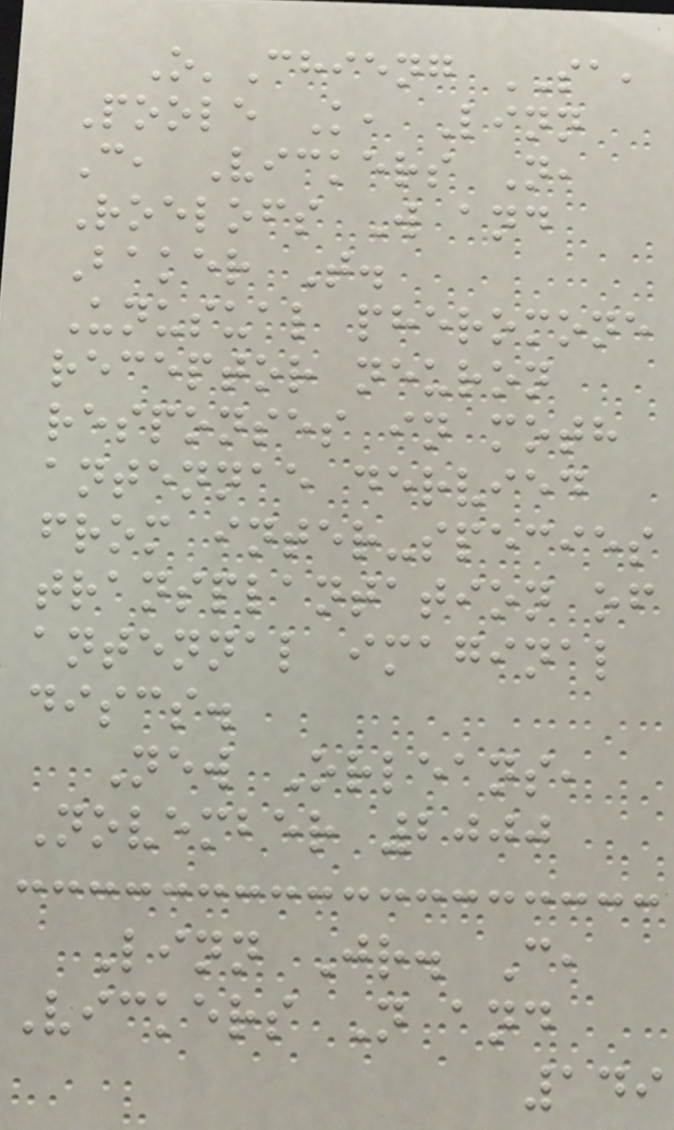O'Chieng SA,
Poole K, Linn
C, Vickers N,
Roelofs W and
Baker T.
Unusual pheromone
receptor neuron
responses in moth
antennae dervied
from inter-species
transplantation of
antennal imaginal
discs.
New Orleans,
November 2000
Linn Jr. C,
Vickers N and
149
